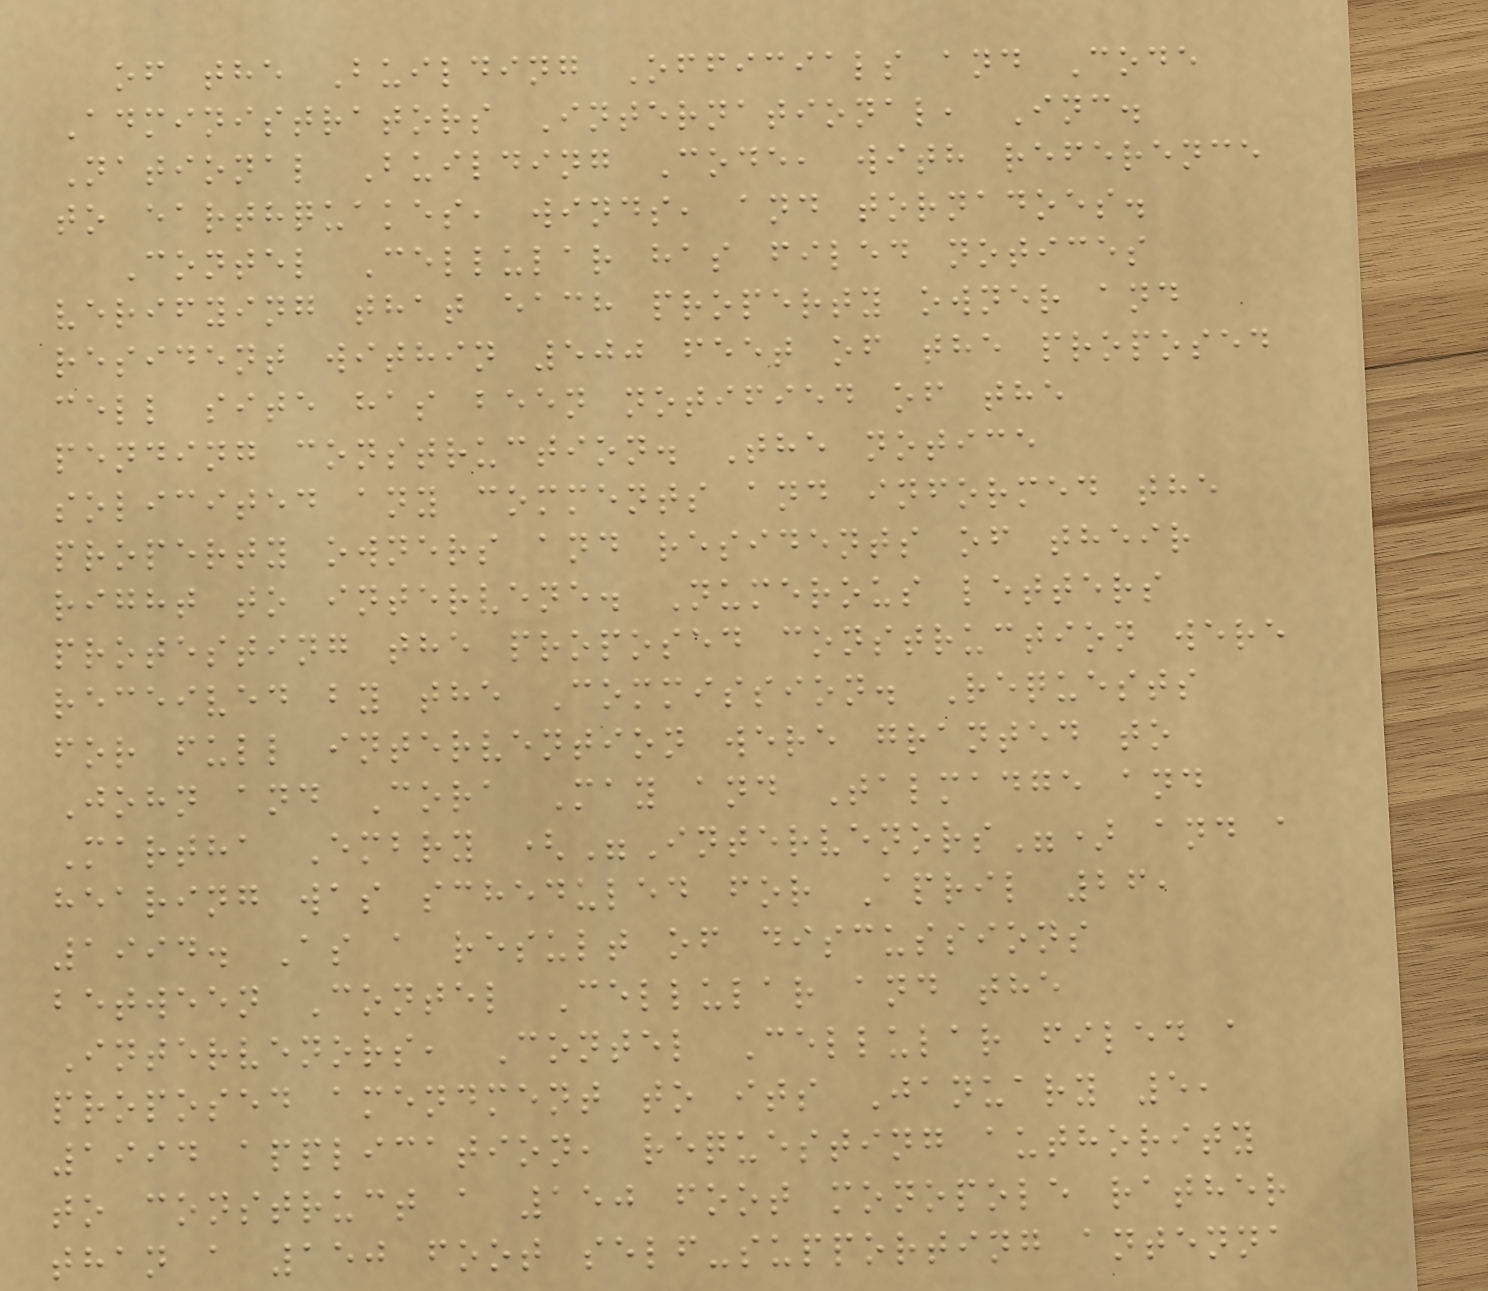of the Building Officials and Code
Administrators International, Inc.
National Building Code, with reference
to earthquakes, winds, and tornadoes.
Contel Cellular has filed notices
verifying that each property owner and
resident within 500 feet of the proposed
cell site has been notified of the
pending construction. The notice
solicited any comments and informed the
property owners and residents of their
right to intervene. Numerous letters
protesting the proposed construction were
received by the Commission. Requests
for full intervention were granted to
John and Cora May and Talmadge and
Martha Embry ("Intervenors") and a
hearing was scheduled for April 26,
1994. As a result of discussions
between Contel Cellular and the
Intervenors, Contel Cellular filed a
proposed amendment to its January 5,
1994 application, requesting authority
to construct a 150 foot monopole rather
than a 150 foot self-supporting antenna
